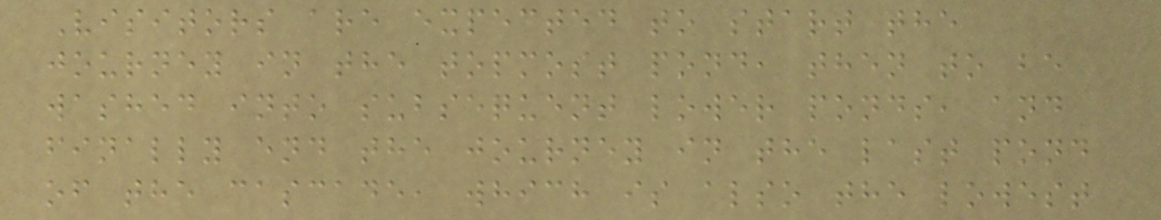Visitors are expected to start the
journey in the topmost pond, then to be
washed into subsequent lower ponds, and
finally end the journey in the last pond
of the cascade, which is also the lowest
